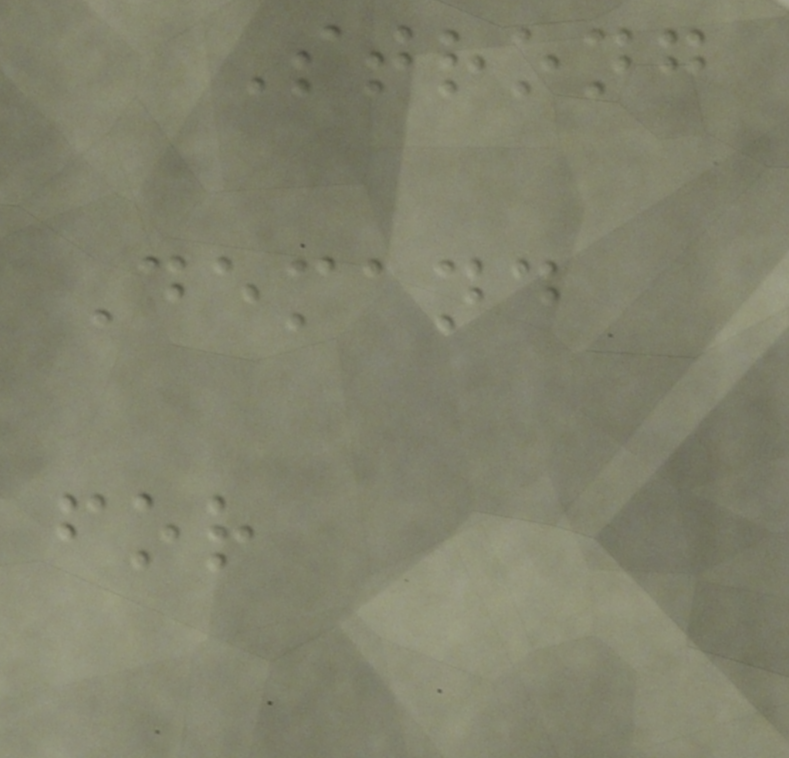Strong
Demand
for
